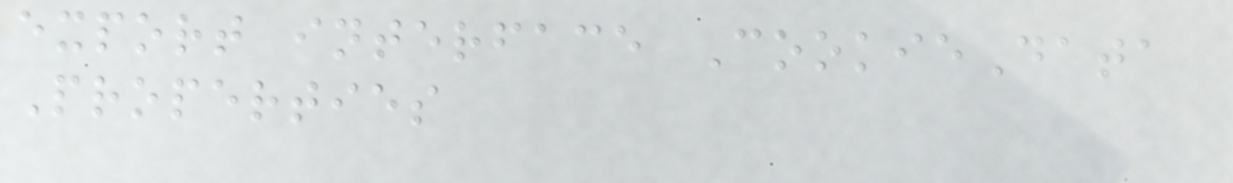export interface CookieData
Properties
